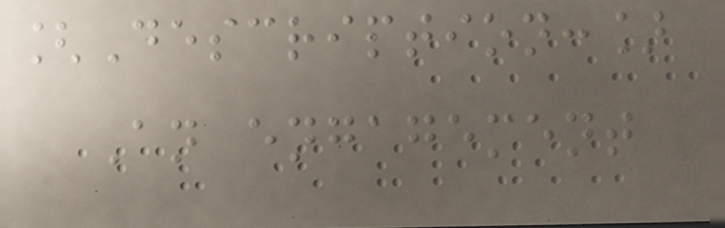[Description:]
An engagement
